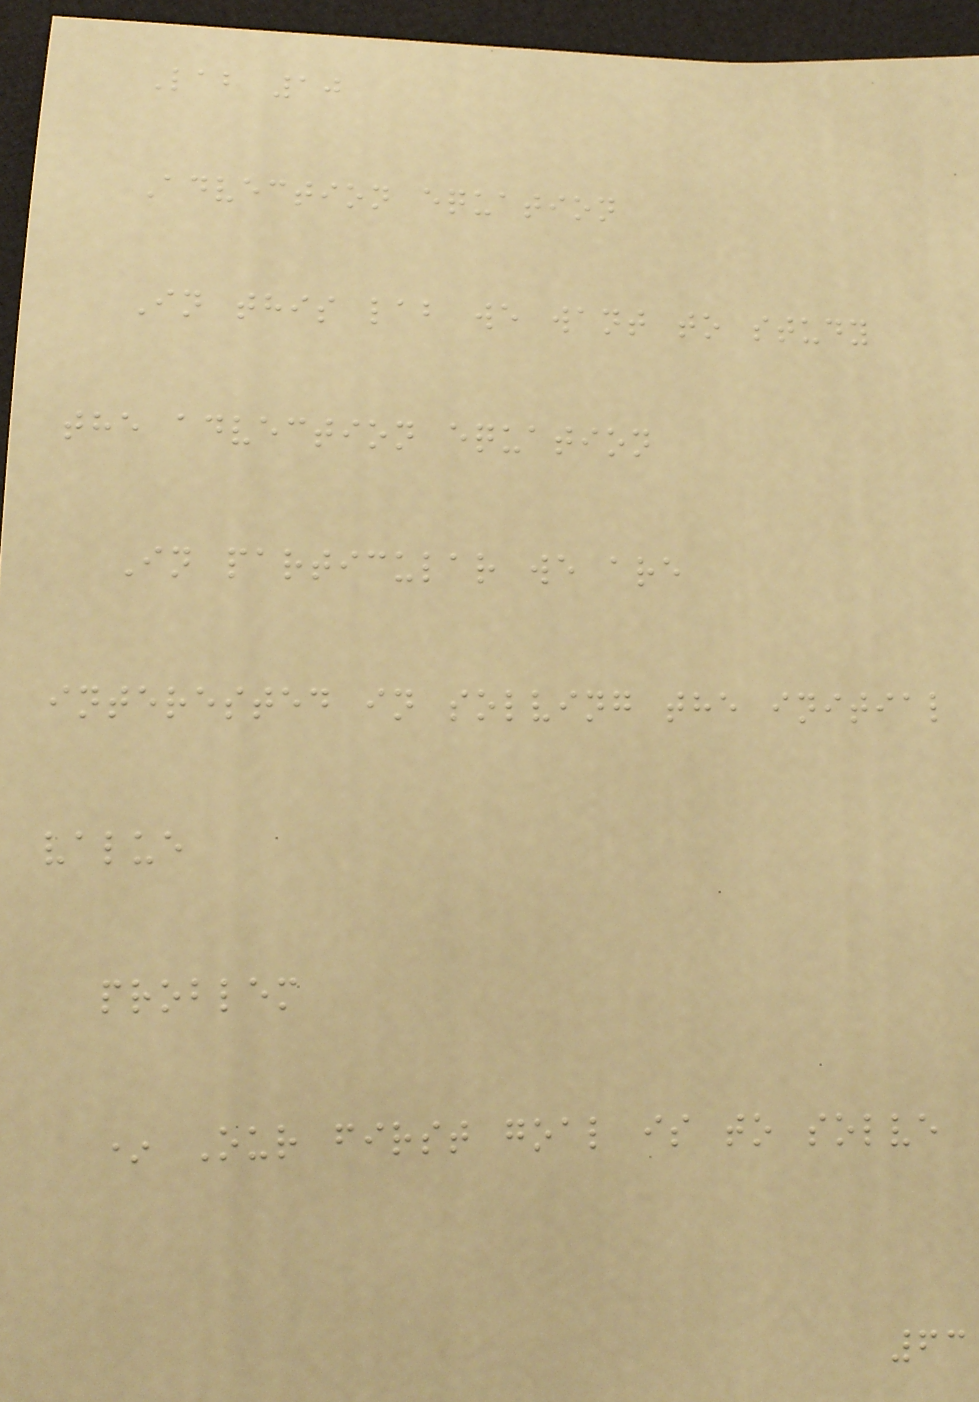Lab 10
Advection equation
In this lab we want to study
the advection equation
In particular we are
interested in solving the initial
value
problem
* Our first goal is to solve
63
